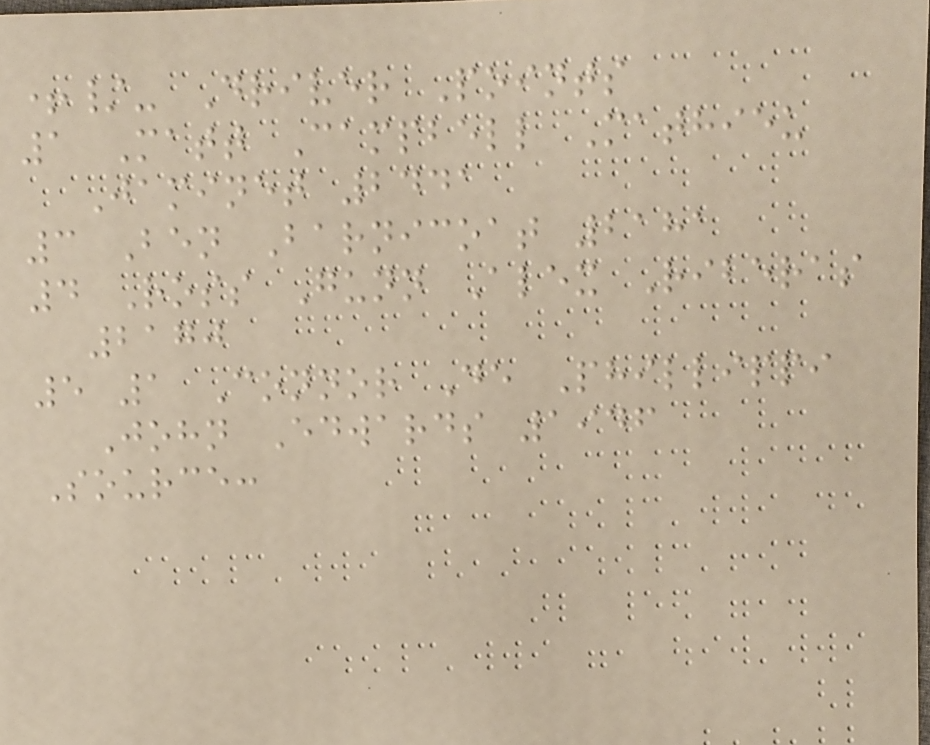+/- Driver Points
1 Matt Campbell Mathieu
Jaminet 2441
3 Ben Barnicoat 2181
4 Ross Gunn Alex Riberas
2170
5 1 Connor De Phillippi
John Edwards 1946
Source:
